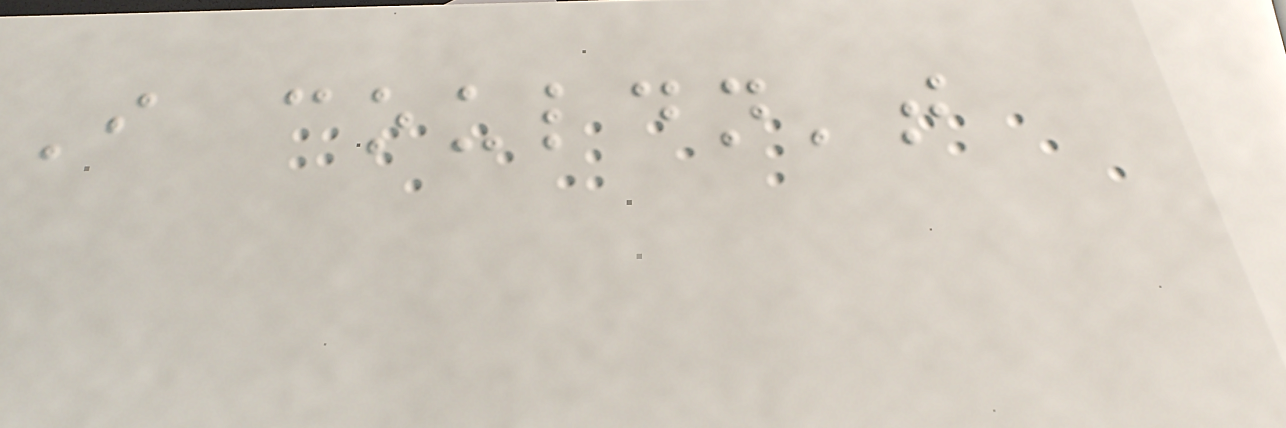I couldn't
